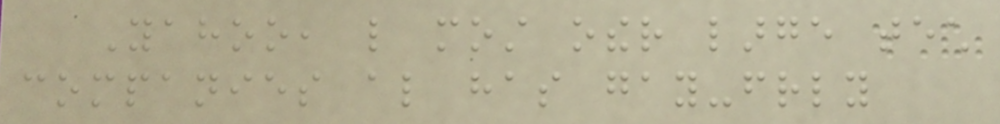Yahoo, like most other large tech
companies also has gay-friendly
